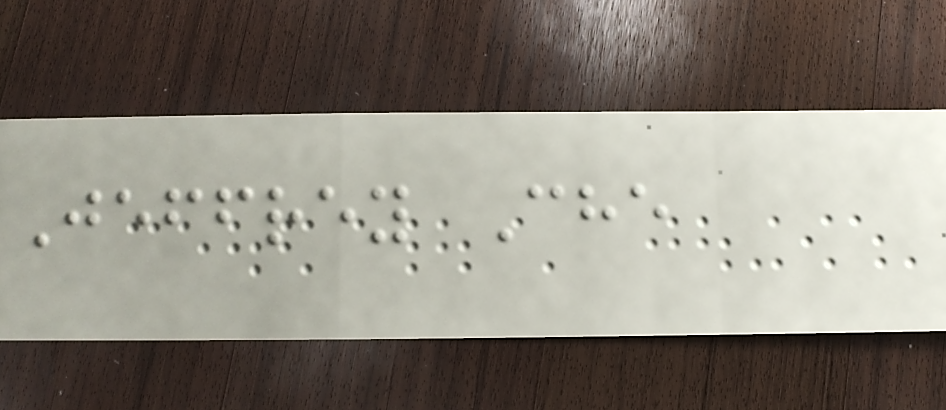Jeffrey Che
